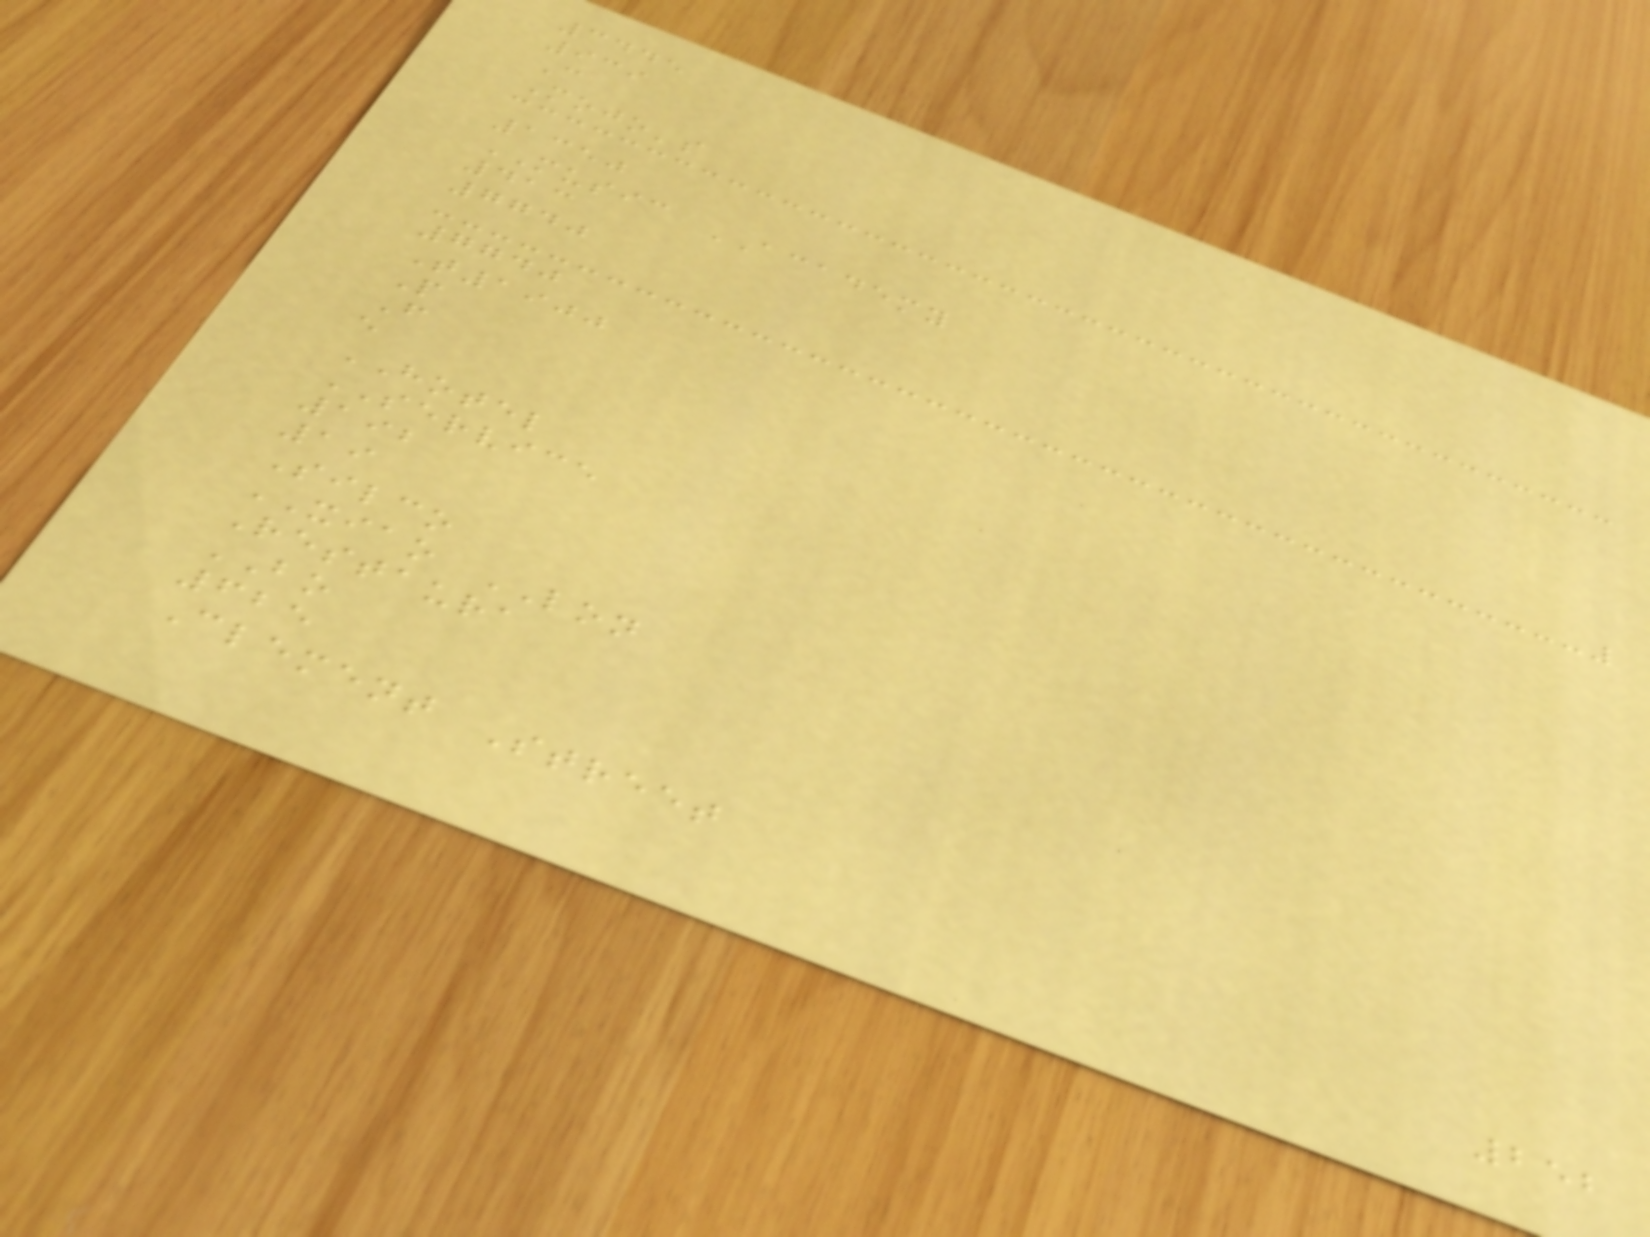3445
939
C
Mojo's
1350
MUSIC ACADEMY
413
7740
7740
T1900
P
F
e
HOTEL
SERVICE
192
19
Silco
XIAO LON
Restaura
BO
625
Clement Street
252
